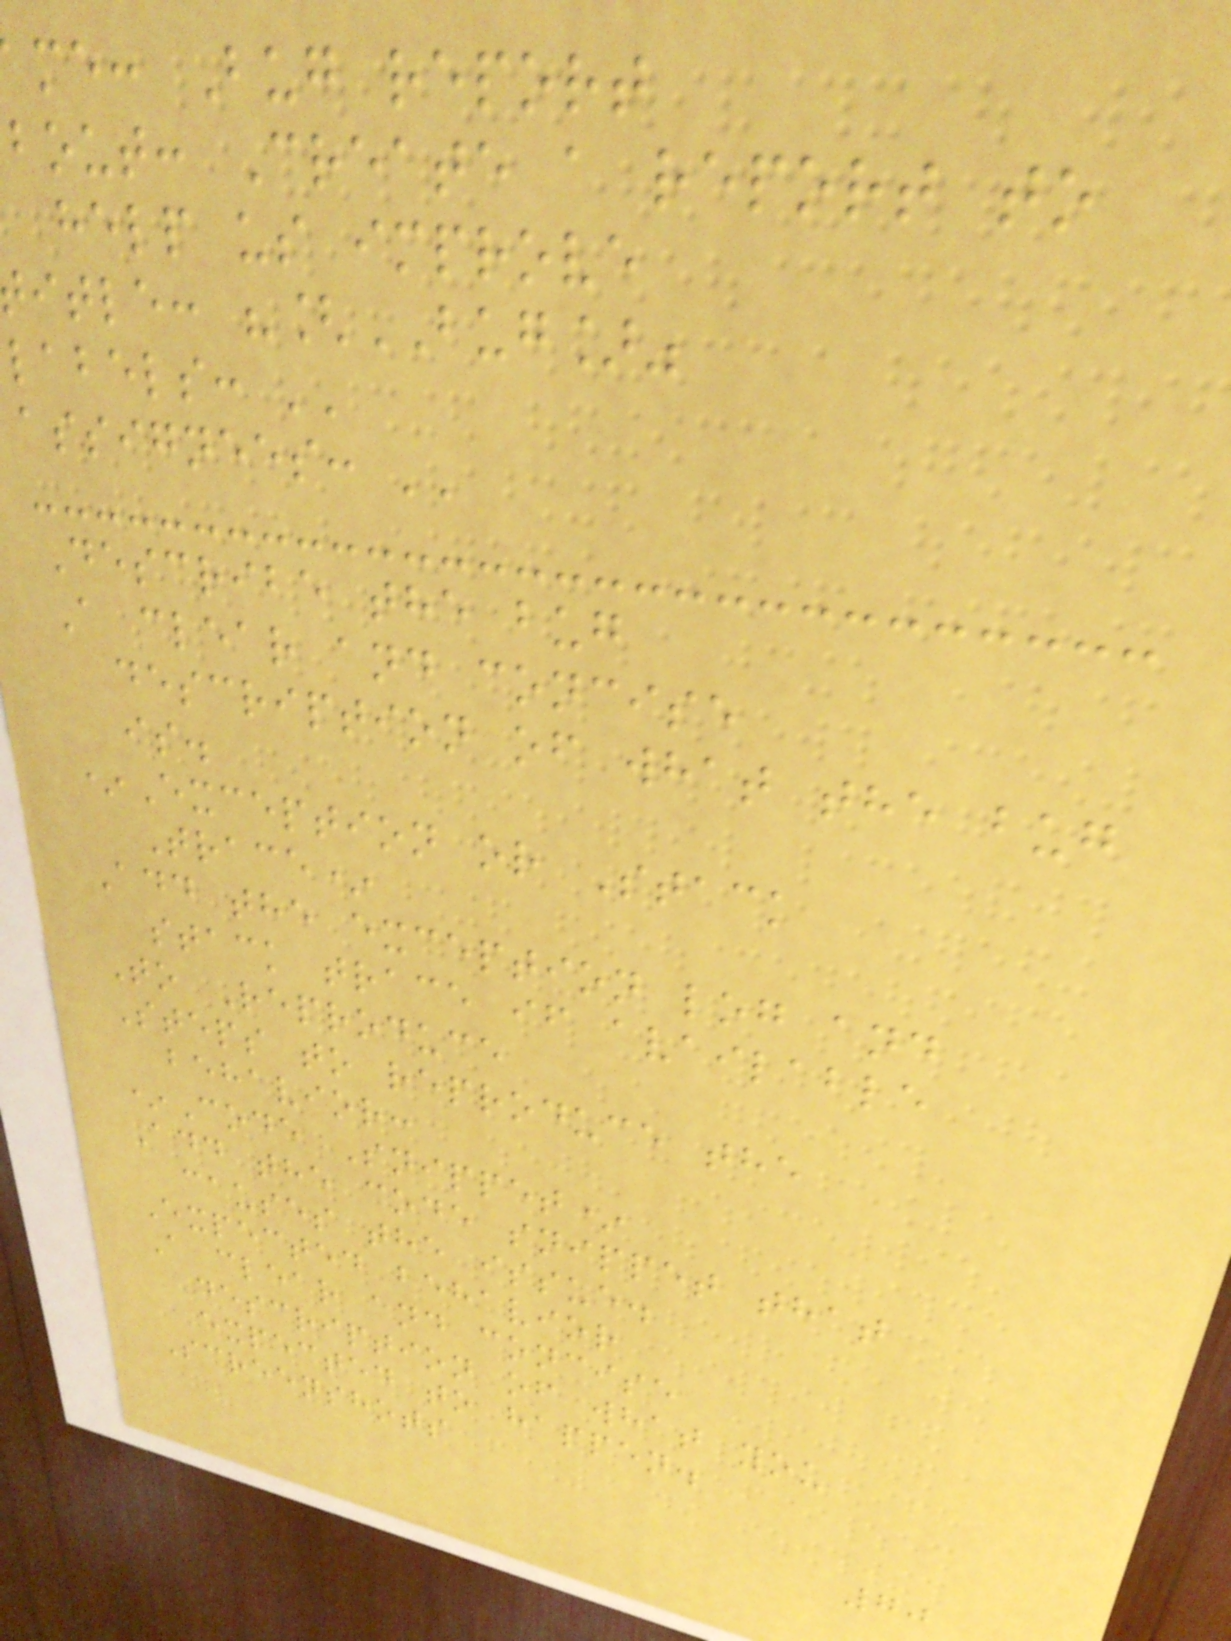me: Bug report
bout: Create a report to
help us improve
itle: "[BUG]"
labels: ''
assignees: ''
Describe the bug
A clear and concise
description of what the bug
is.
*Exception or Stack
Trace*
Add the exception log and
stack trace if available
To Reproduce
Steps to reproduce the
behavior:
*Code Snippet*
Add the code snippet that
causes the issue.
Expected behavior
A clear and concise
description of what you
expected to happen.
Screenshots
70
